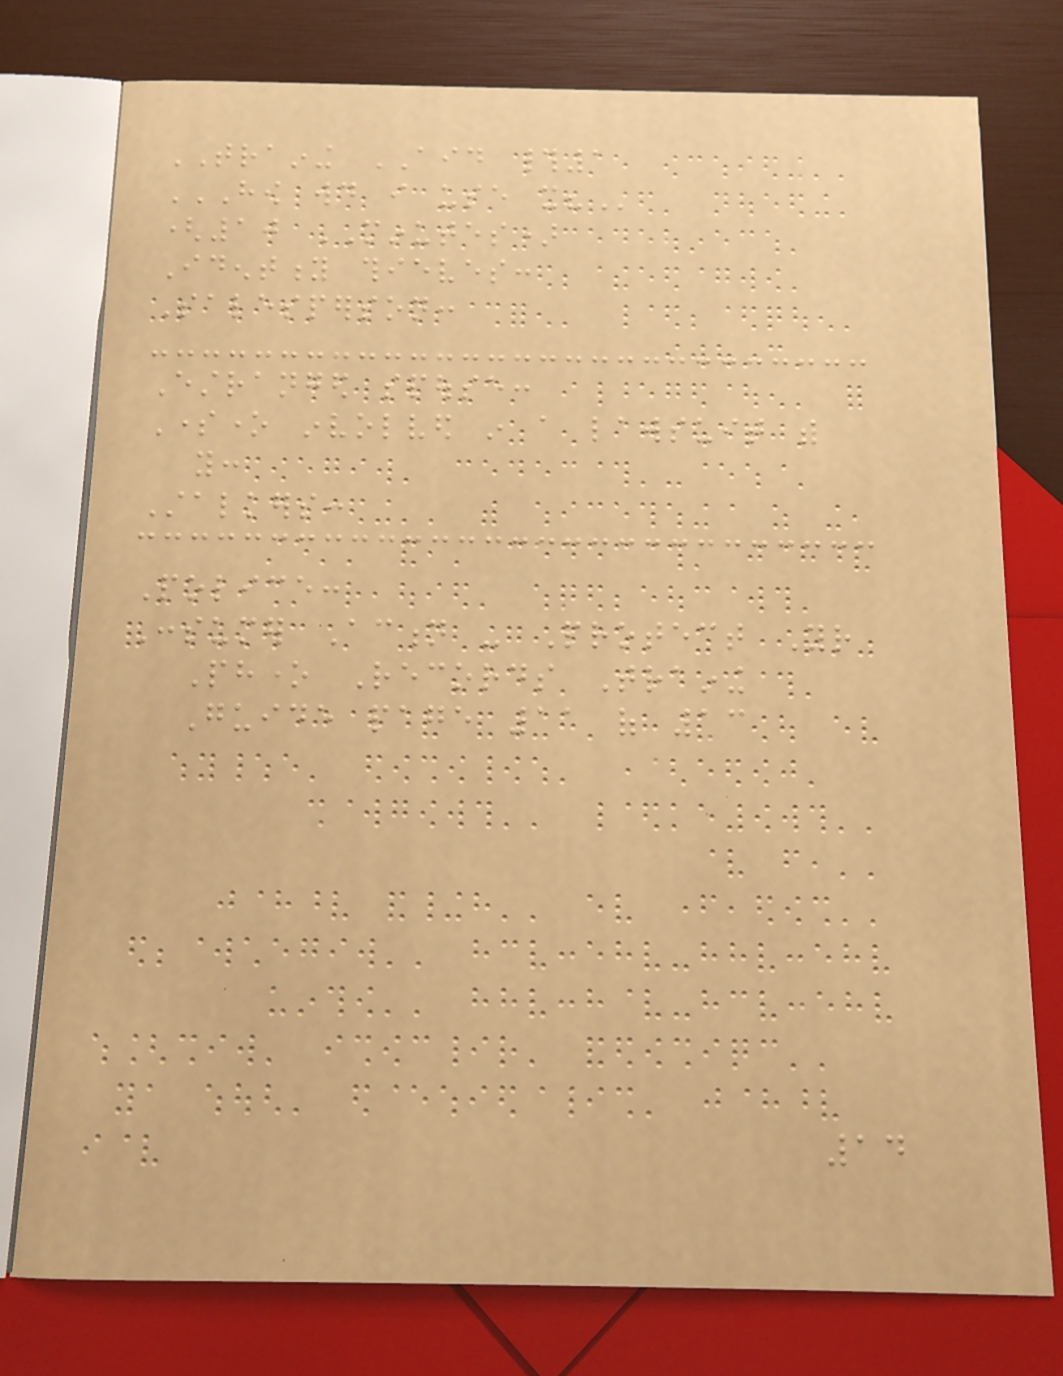TRAINING AID #1
HOW WOULD I USE IT?
(10 MINUTES)
Identity thieves:
Salesperson:
Estranged spouse:
Someone involved in a lawsuit with
you:
Stalkers:
Police:
Consumer Action - Protect Your
Phone Records Training
Guide page 11 of 13
14
